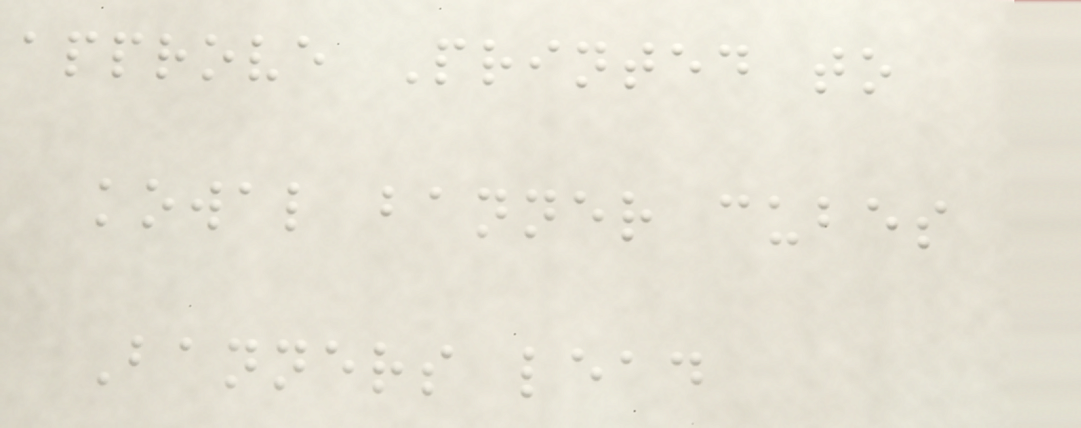approve Printed to
kowal banner cubes
Banners lead
